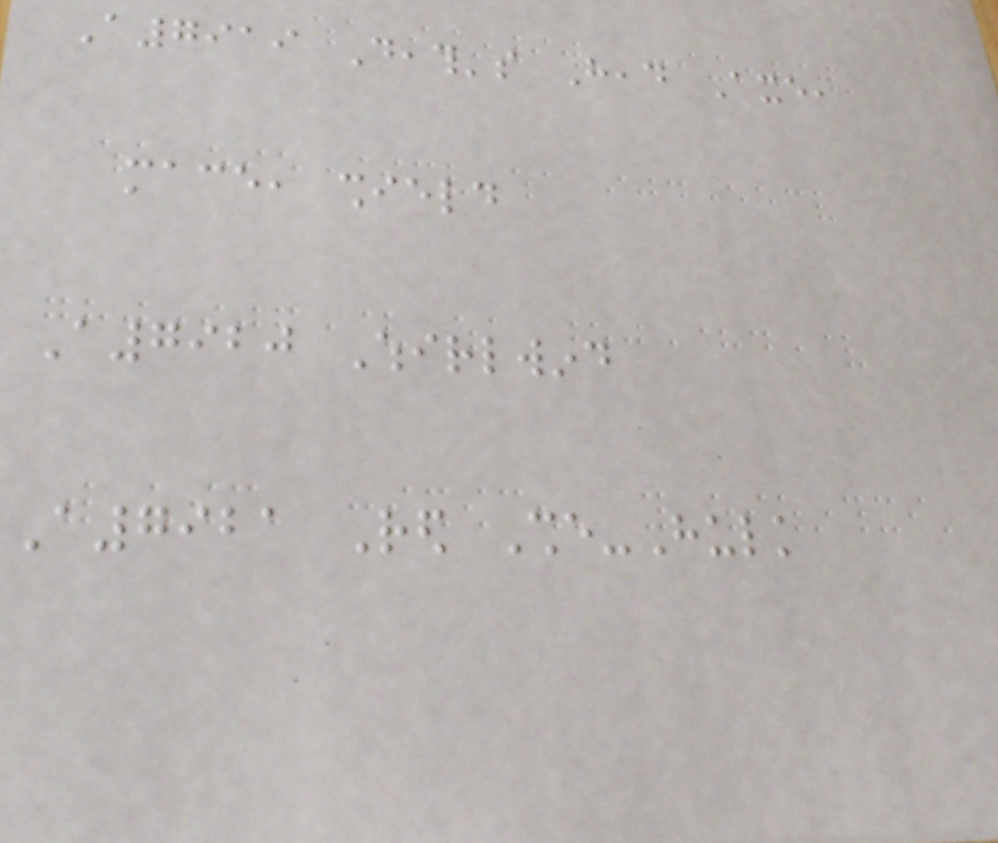A7919 Death's Head Axe,
mace, shield
A7920 Whirlwind
A7921 Red She-Hulk
